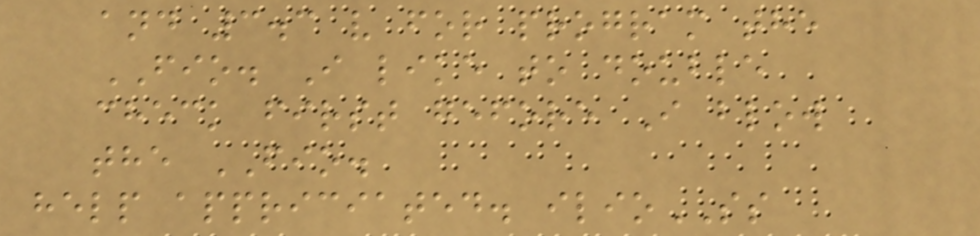and 3.3 v for program the
FIO. I like to double
check first gefore I blow
the FIO.
help appriciated. ilioSS
